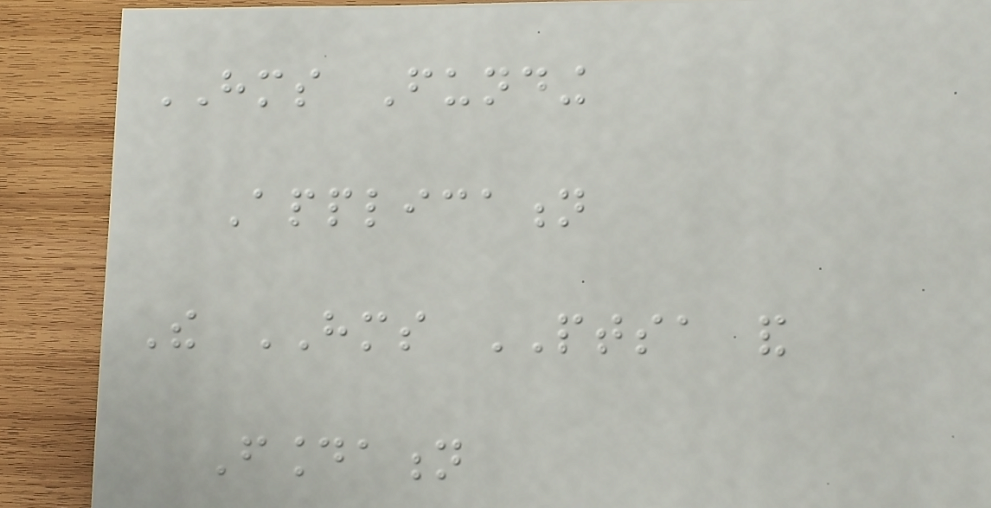HMS Funding
Application
The HMS PTSA and
Foundation
